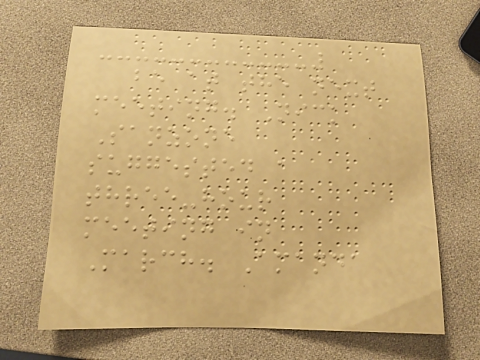be at the next
meeting. Nick
Sanzone
suggested a
three-hour
meeting in
March. Amanda
